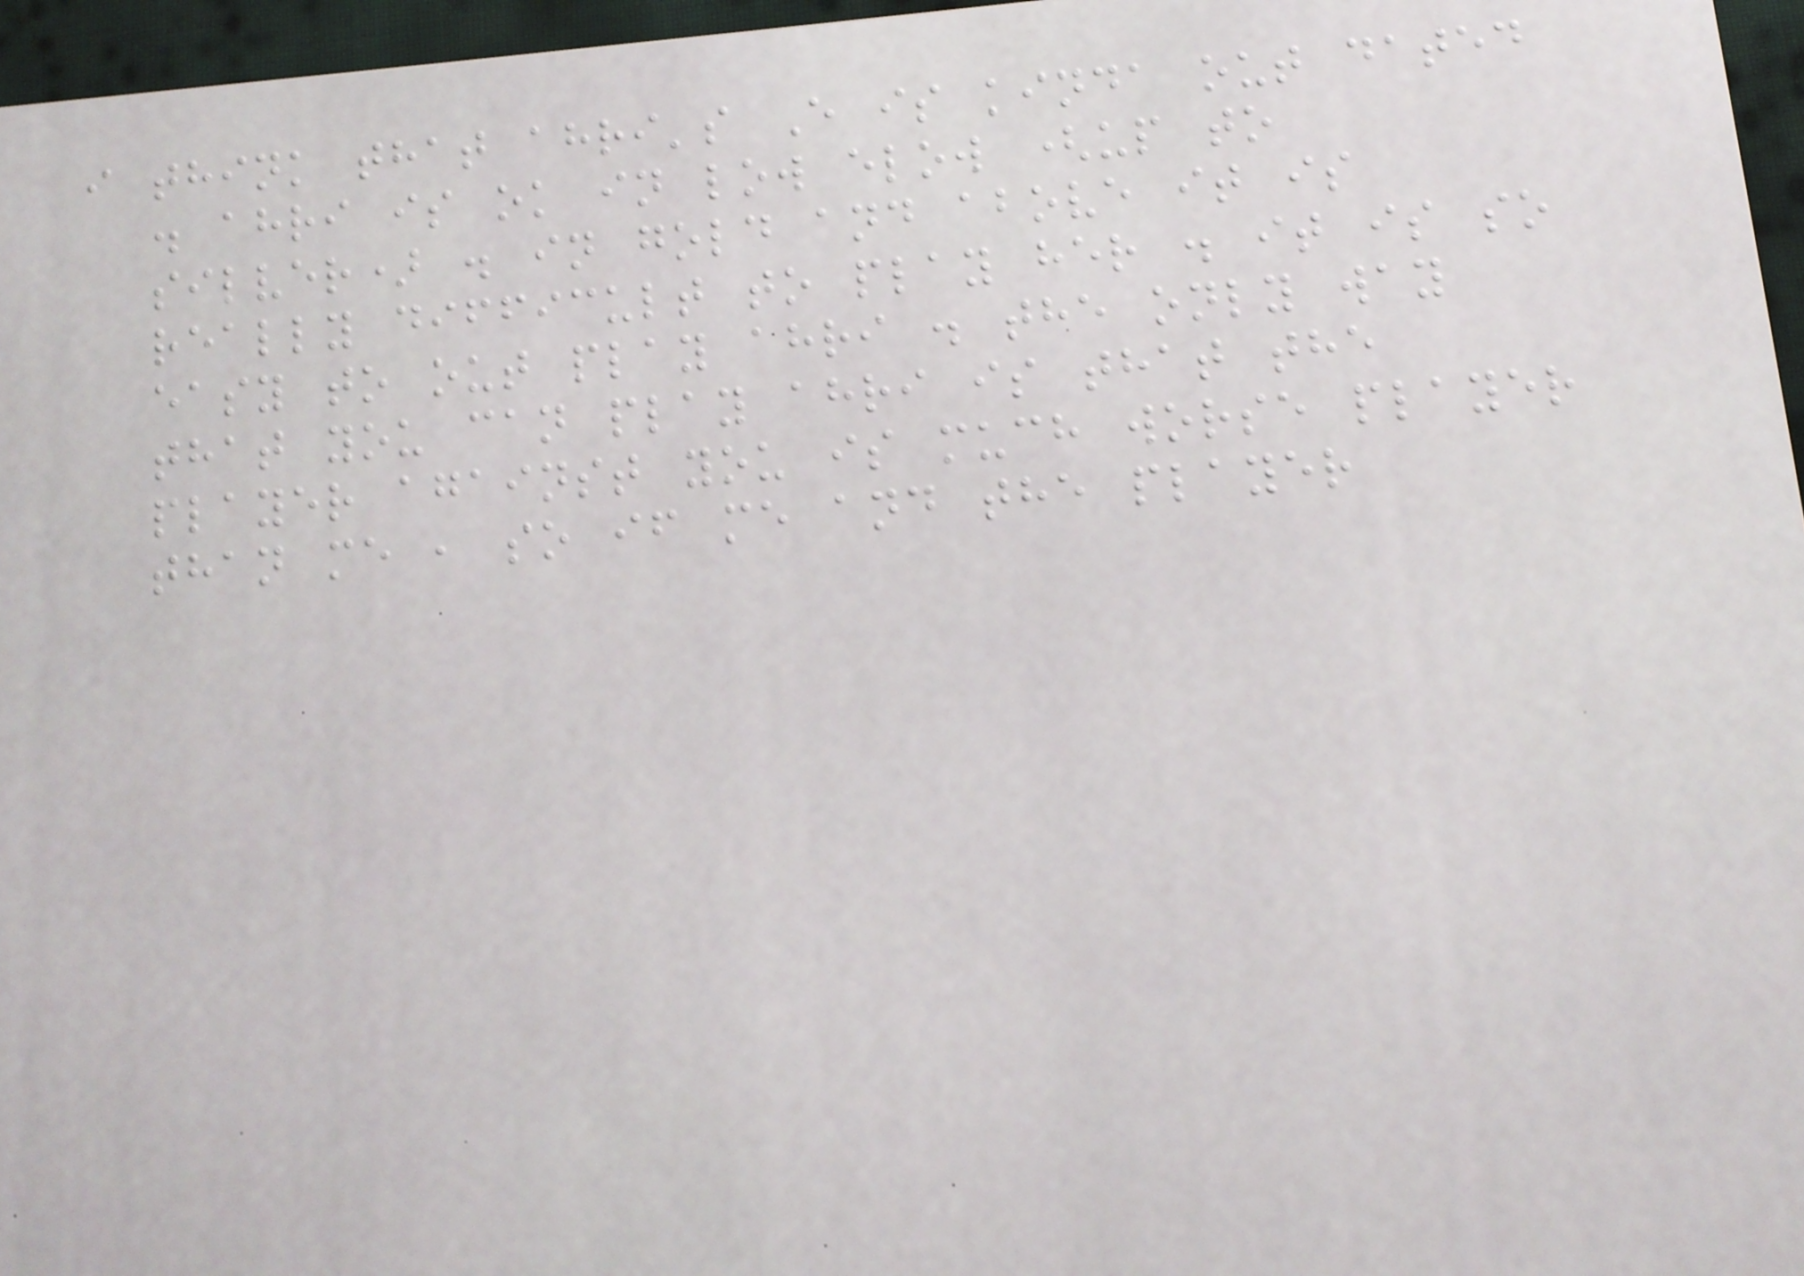i think that ahri's E is kinda out dated
. ahri is ok in low elow (up to
silver) . in gold and above it is
really difficult to play her . it is so
easy to out play ahri . the only way
that you can play ahri is that the
player against you is much worse player
than me , so if me and the player
